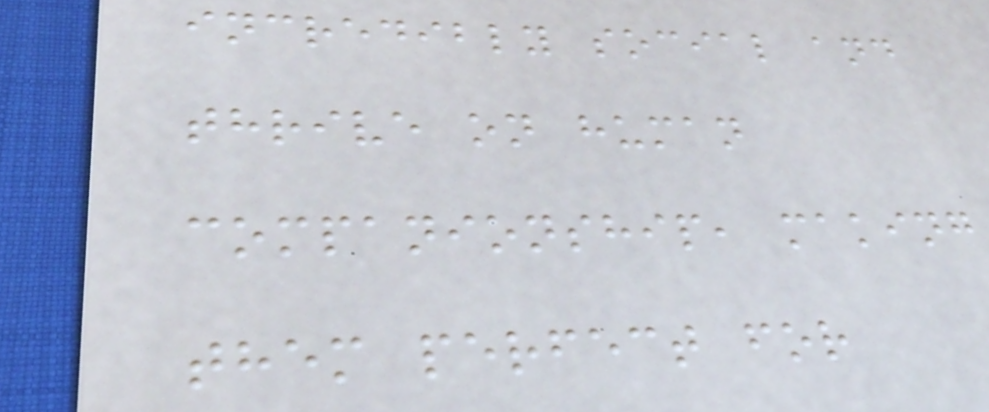incredibly social and
thrive on human
companionship, making
them perfect for
